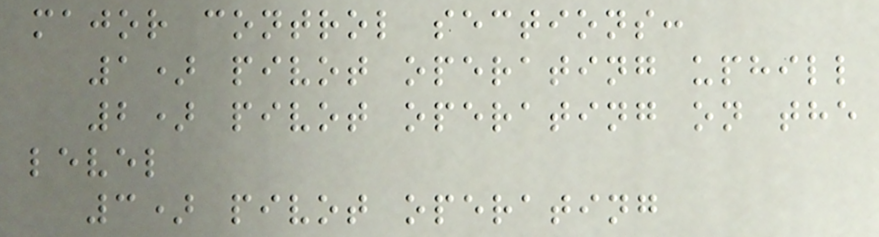major control sections:
1) pivot operating uphill
2) pivot operating on the
level
3) pivot operating
